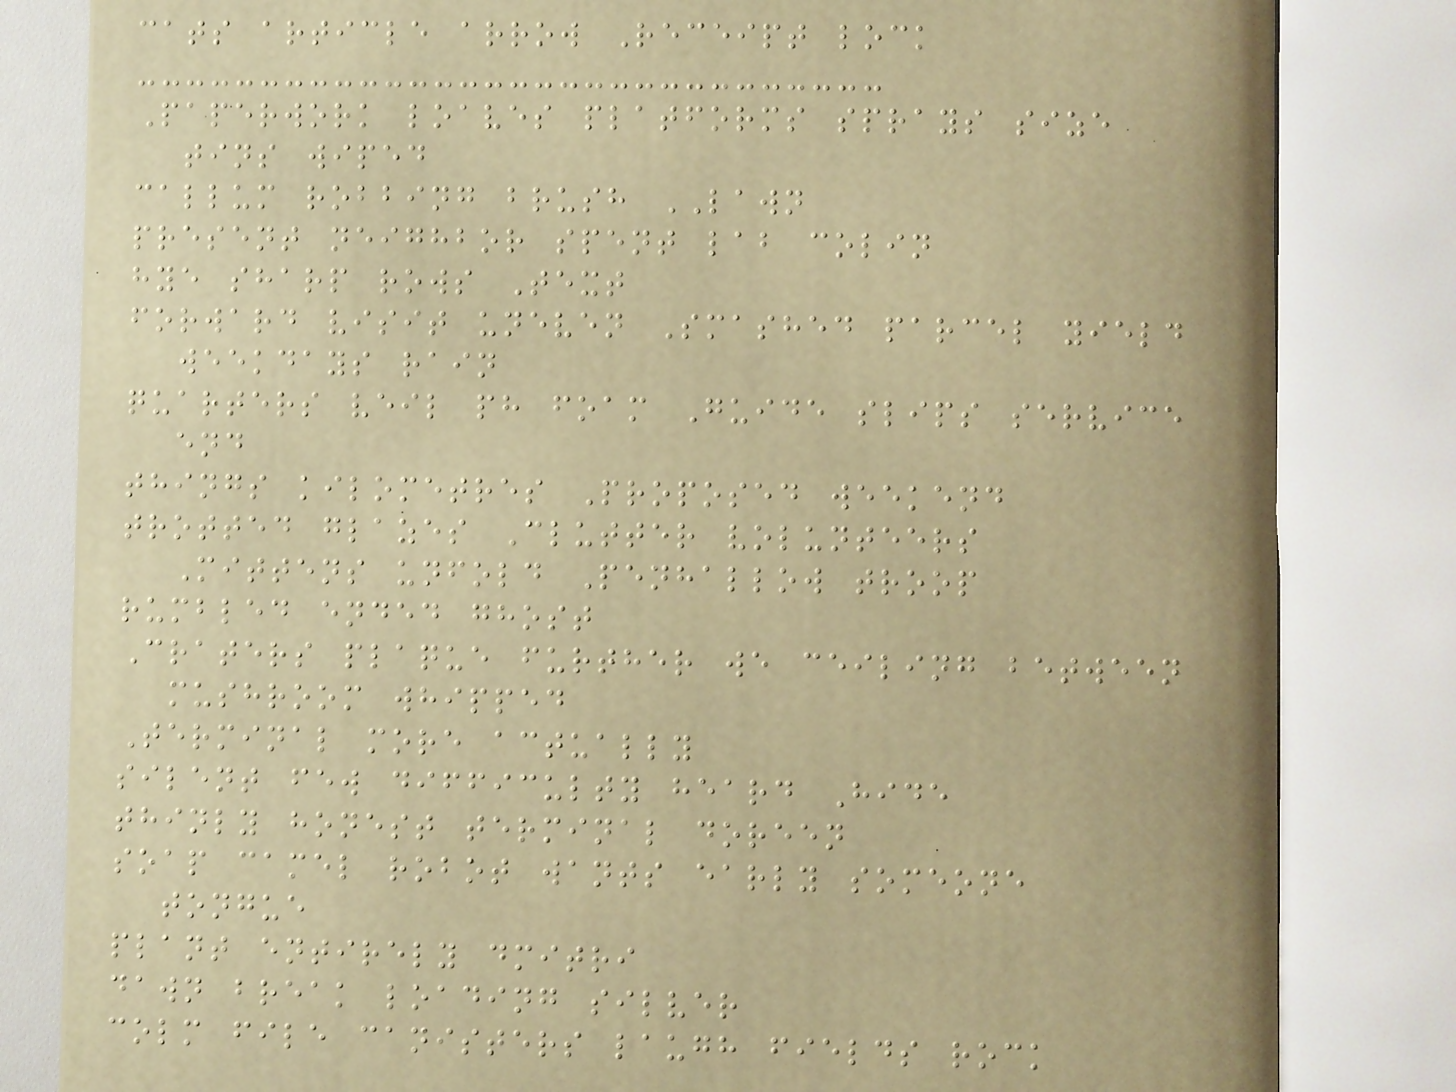cats article arrow Receipt lock
Paperwork loaves platforms sprays size
tins wiped
callum robbing brush LAWN
present neighbor spent lab colin
hye sharp rows Text
forward visit uneven Smashed parcel yield
weekdays rain
quarters veil ph foam Guide slips service
end
things kilometres Proposed weekend
trotted glazes Clutter volunteers
Mittens unfold Penhallow troop
rumbled ended ghost
Craters plaque further we ceiling between
mushroom whipped
Terminal more actually
silent few difficulty heard Hide
thinly honest terminal doreen
soap camel robot wants early someone
tongue
plant entirely dmitri
dawn break loading silver
colm file canisters laugh fields rock
